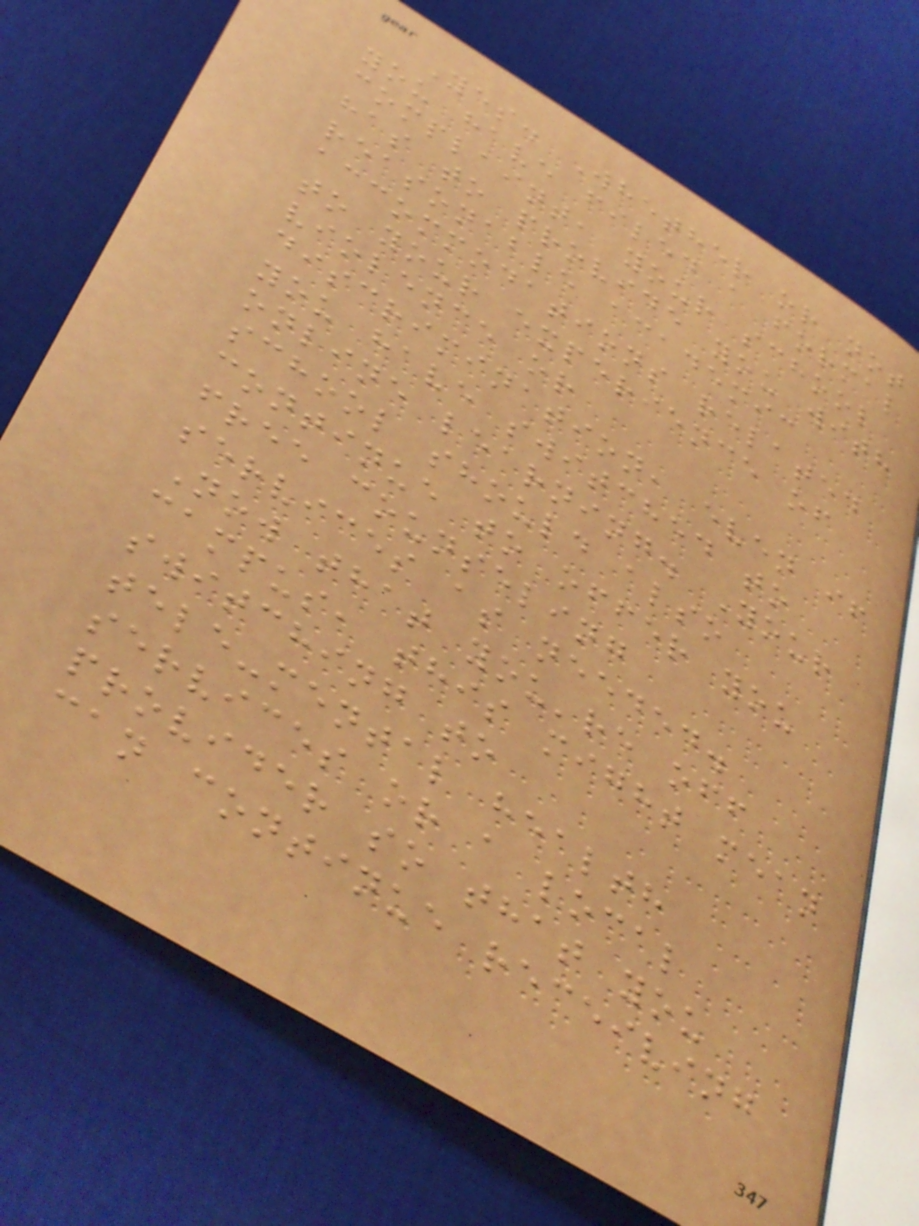Yes. Whether or not
you have filed a formal
complaint, your school
has to provide you with
reasonable academic
accommodations related
to your experience of
violence or
discrimination, even if
you have switched to
online learning. Your
school should also
continue to offer you
free counseling
services as needed.
Now that you're off
campus, this might mean
switching to
tele-mental health
services or a local
provider so that you
can continue receiving
